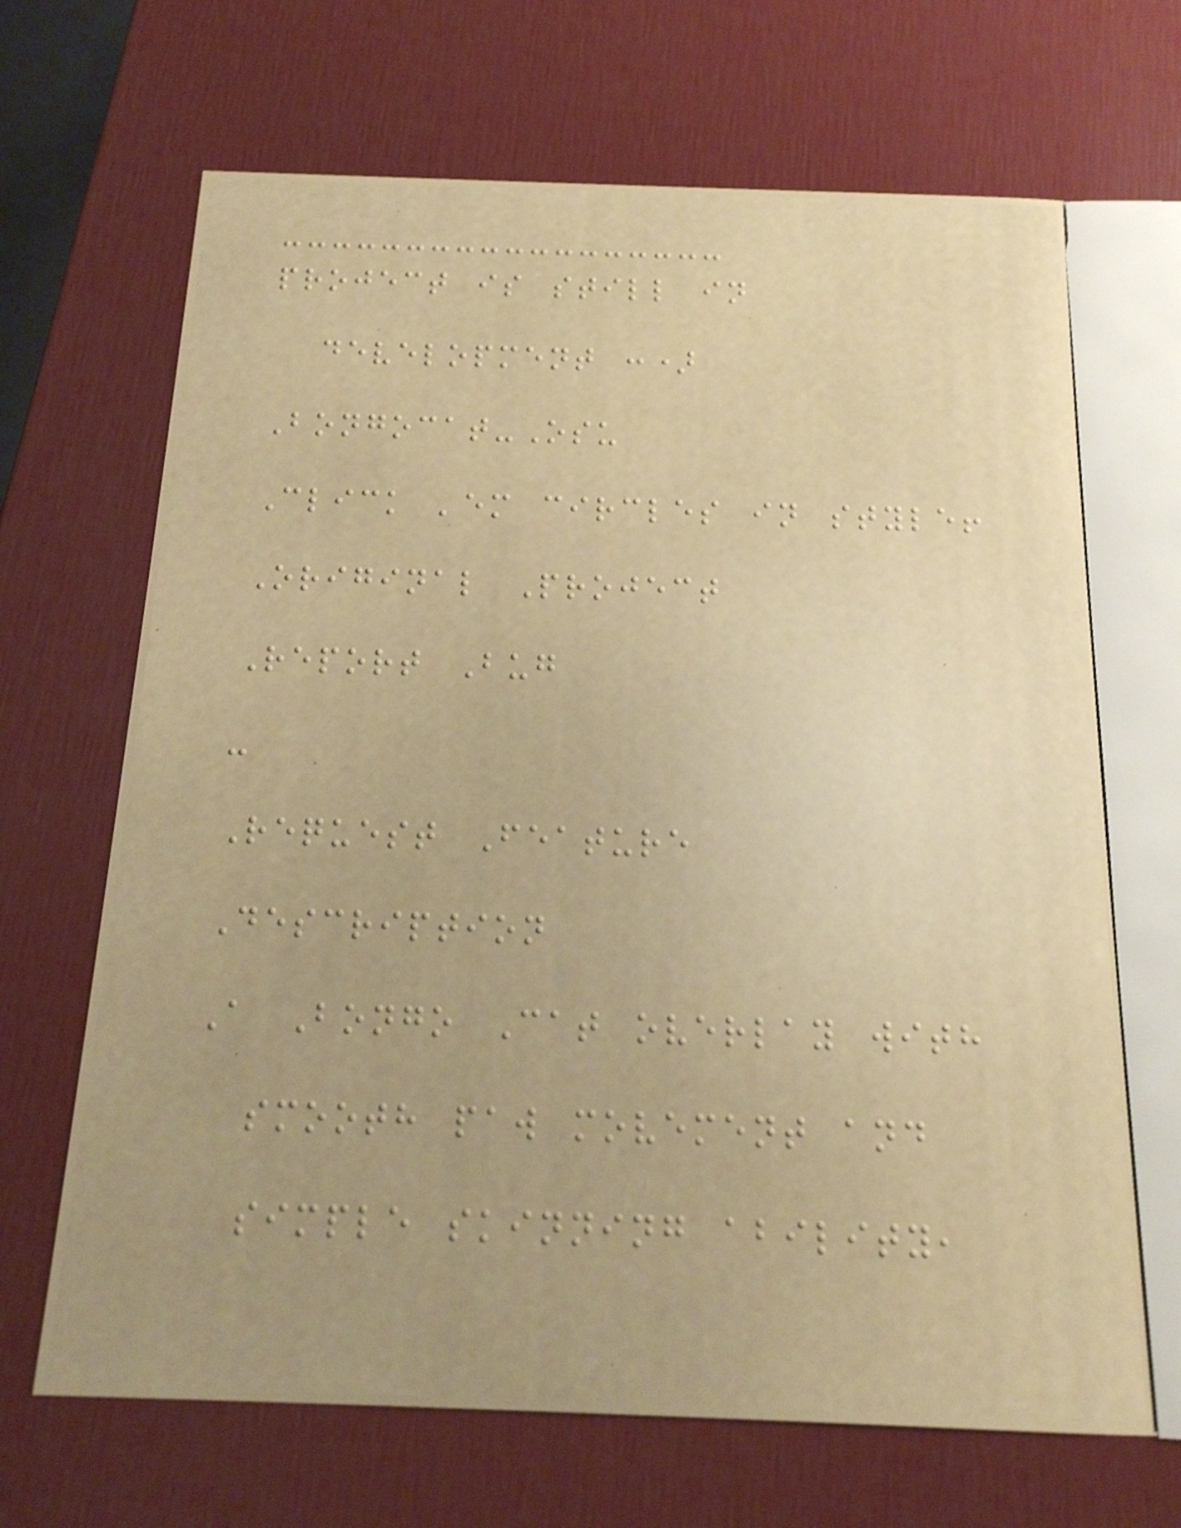project is still in
development :)
Bongocat-Osu
Click 'em circles in style!
Original Project
Report Bug
-
Request Feature
Description
A Bongo Cat overlay with
smooth paw movement and
simple skinning ability,
